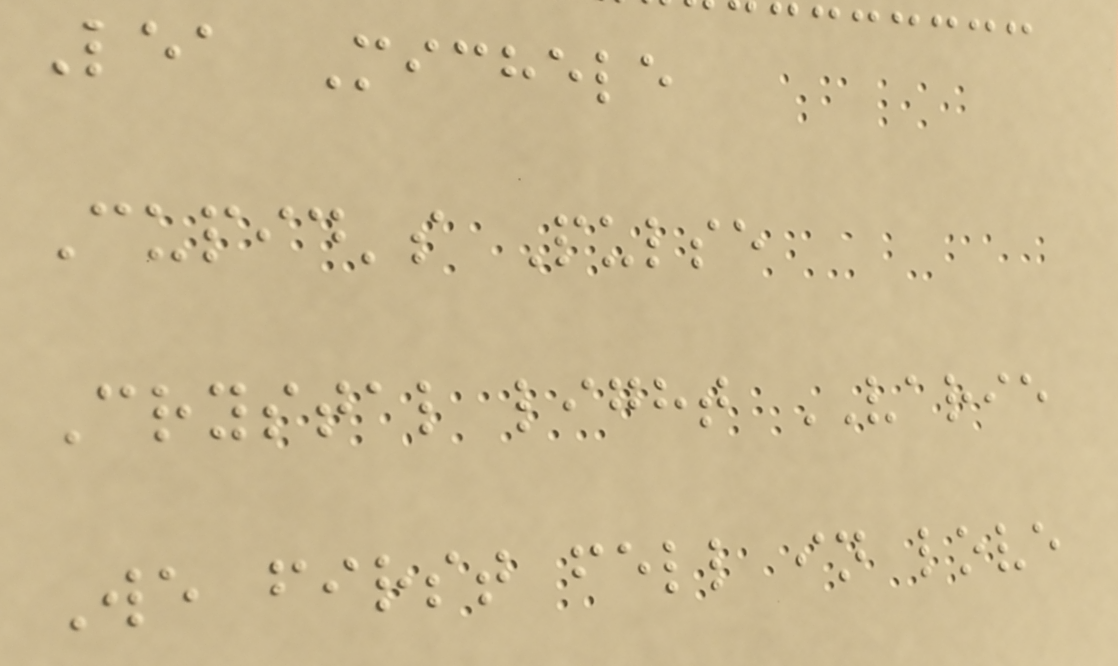Lea Michele
Cupid's Pulse
Crystal light VARIE
We first fell in love
